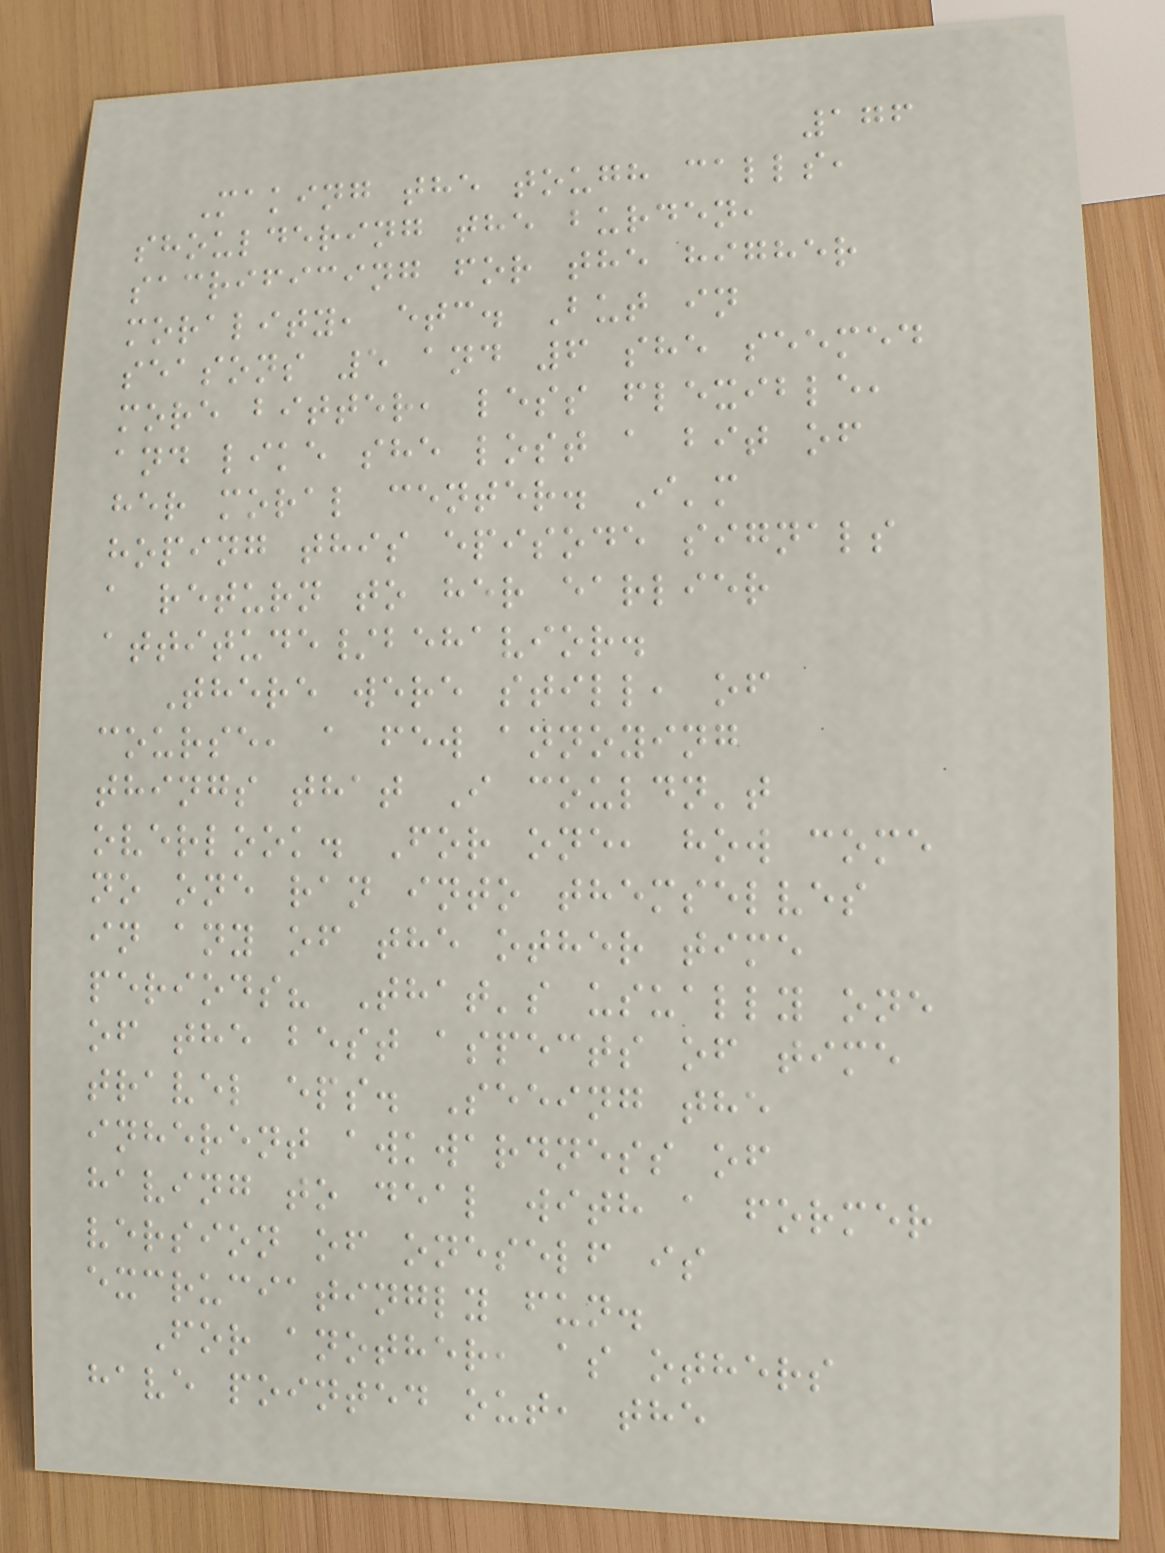176
Making the tough calls,
shouldering the burden,
sacrificing for the higher
morality, etc. But in
seasons 5 and 6 she seemed
more bitter, less flexible,
and like she lost a bit of
her moral center. I'm
hoping this episode signals
a return to her earlier
attitude/behavior.
There were still, of
course, a few annoying
things that I couldn't
overlook. For one, how come
no one ran into themselves
in any of the other time
periods? That's usually one
of the best aspects of time
travel eps. Seeing the
inherent awkwardness of
having to deal with a former
version of oneself is
excruciatingly fun.
For another, as others
have pointed out, the
